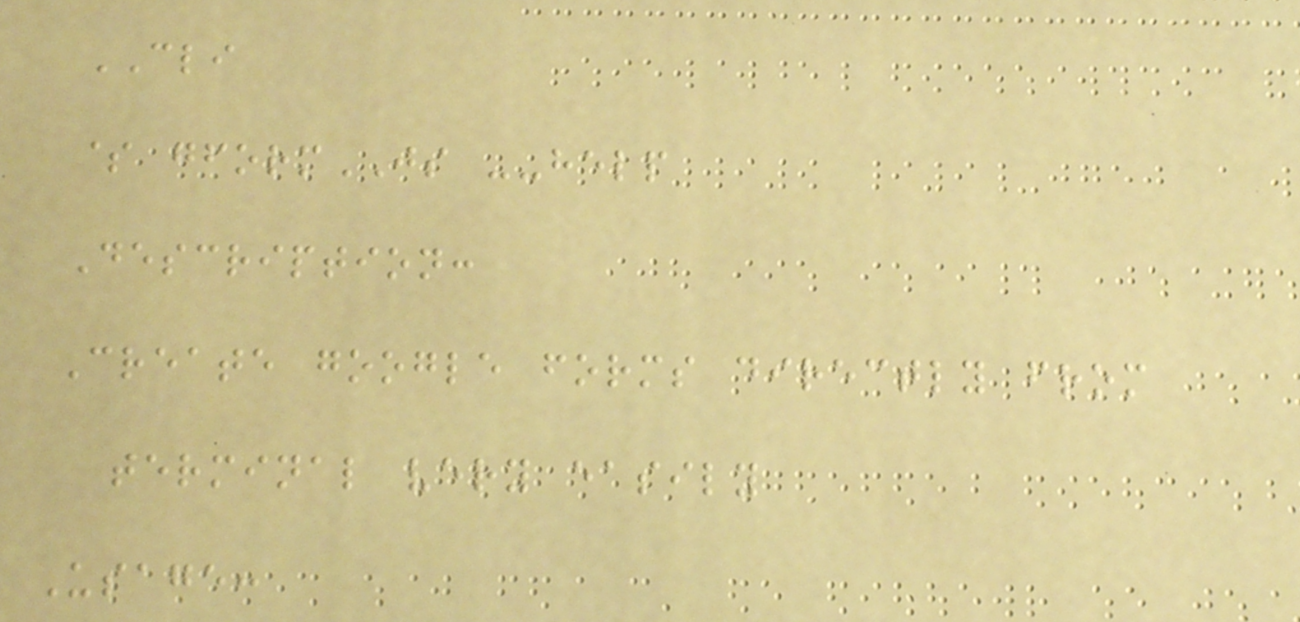CLI
$ gformJS --help
Description:
Create google forms directly from
terminal very easily
Usage:
